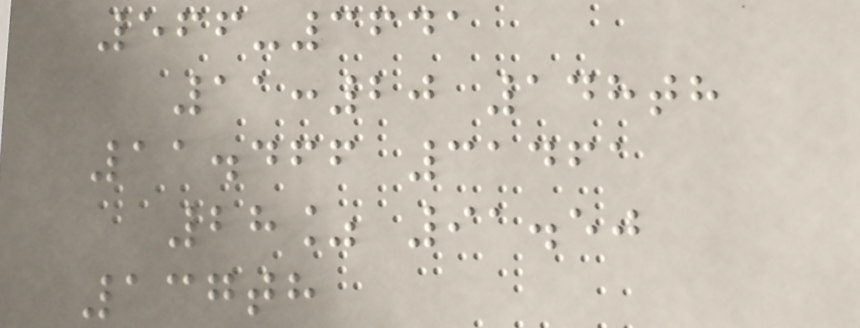566-3641
11:20 148th
11.466 31461
28% 91.50
137th
